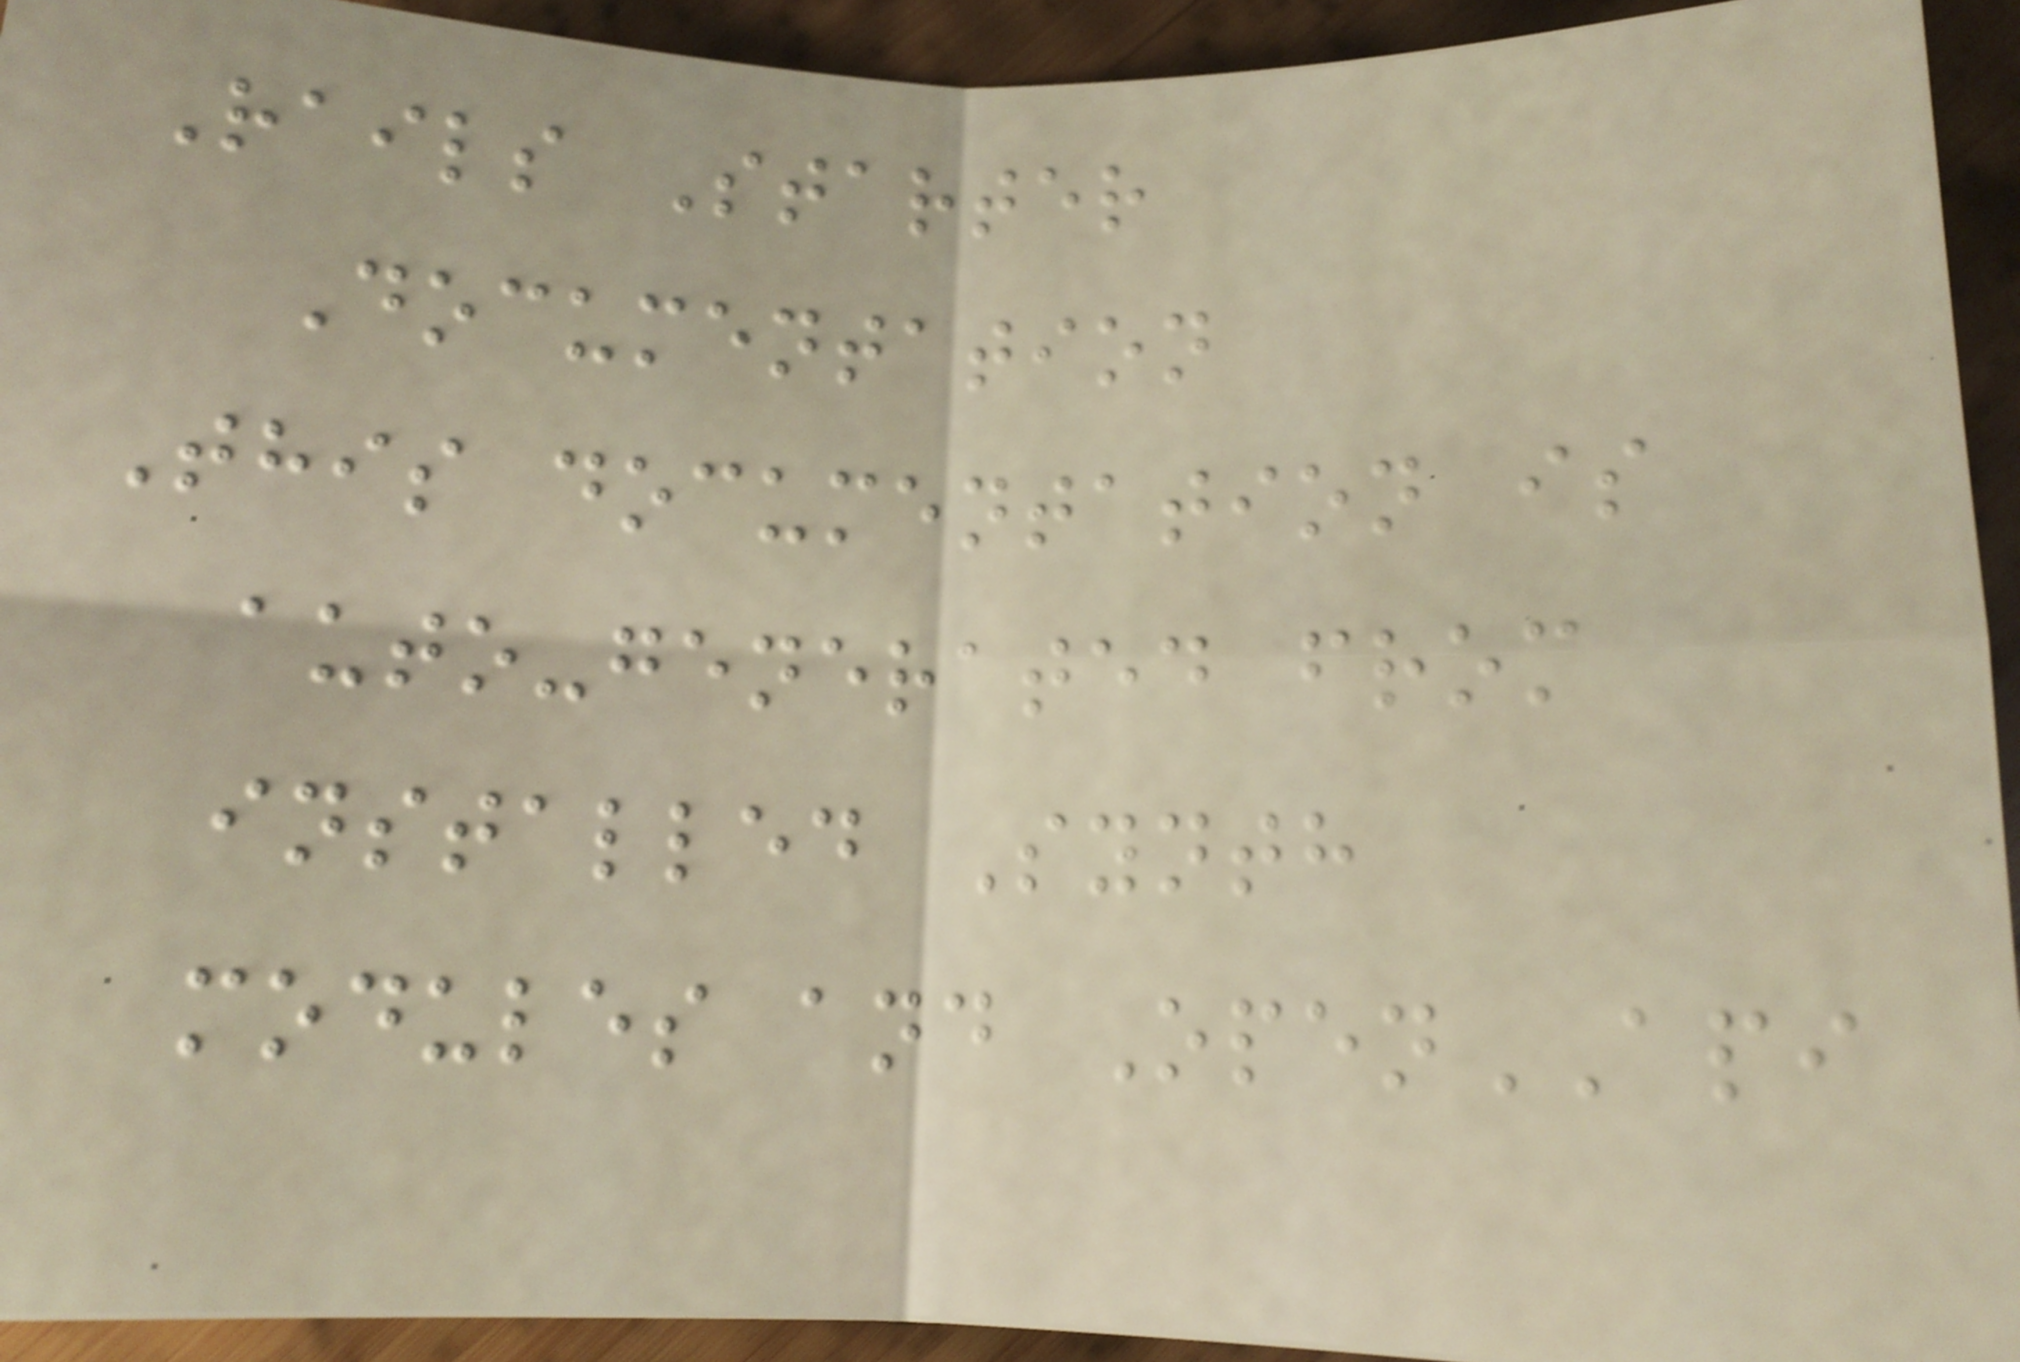Rails Starter
Documentation
This documentation is
auto-generated from
installed Synth
modules and OpenAPI
